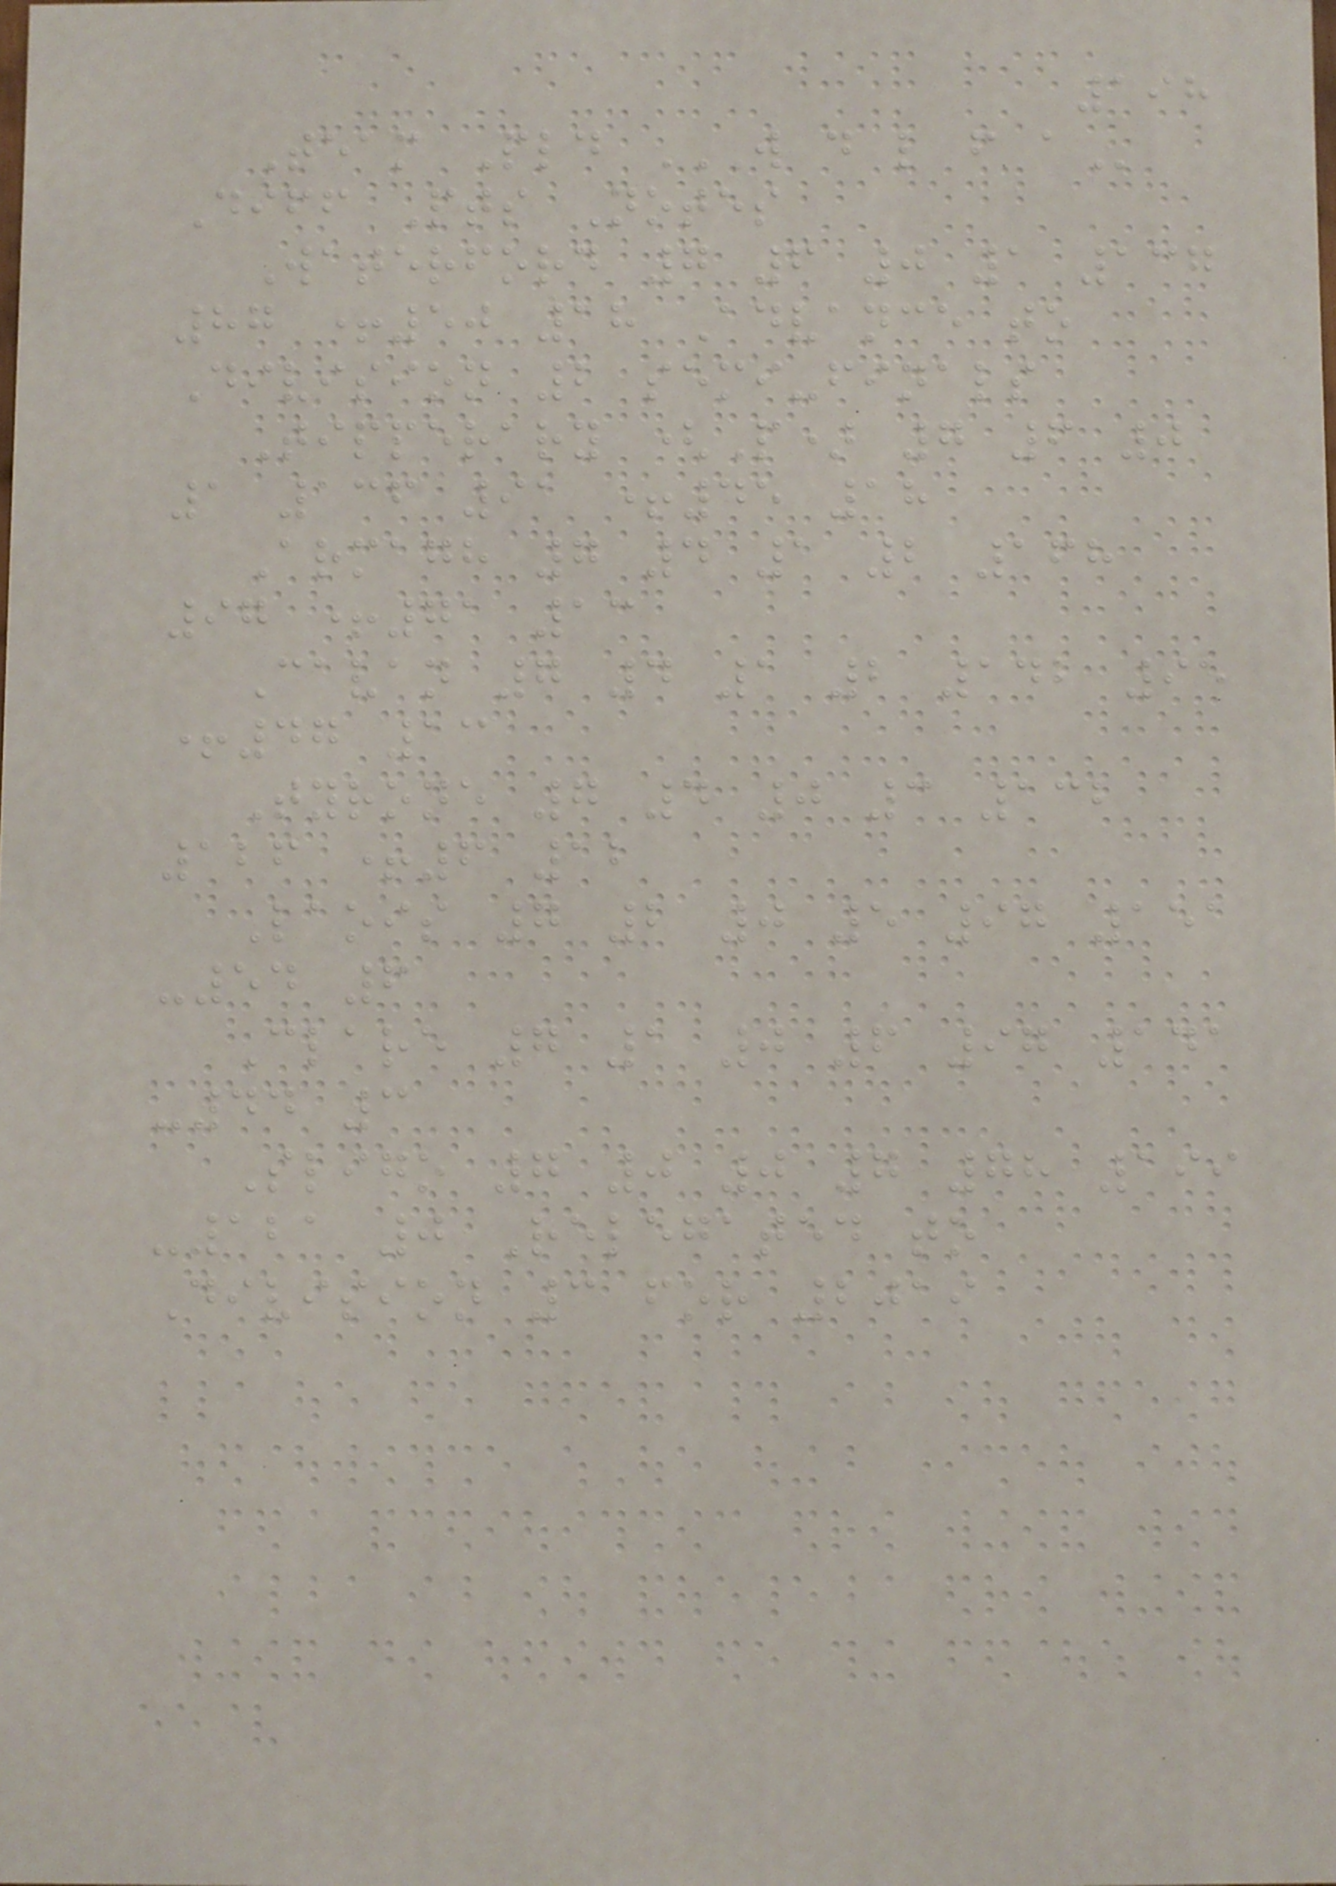198
Team Pld W D L F A
Diff Pts Notes
Waterford 7 6 0 1 137
87 +50 18 Advance to
Division 2 semi-finals
Tipperary (P) 7 6 0
1 136 91 +45 18
Armagh 7 4 1 2 168
97 +71 13
Cavan 7 4 1 2 142 95
+47 13
Tyrone 7 4 0 3 132
126 +6 12
Laois 7 2 0 5 97 151
-54 6
Clare 7 1 0 6 97 141
-44 3
Sligo 7 0 0 7 78 199
-121 0 Relegated to
Division 3 for 2019
